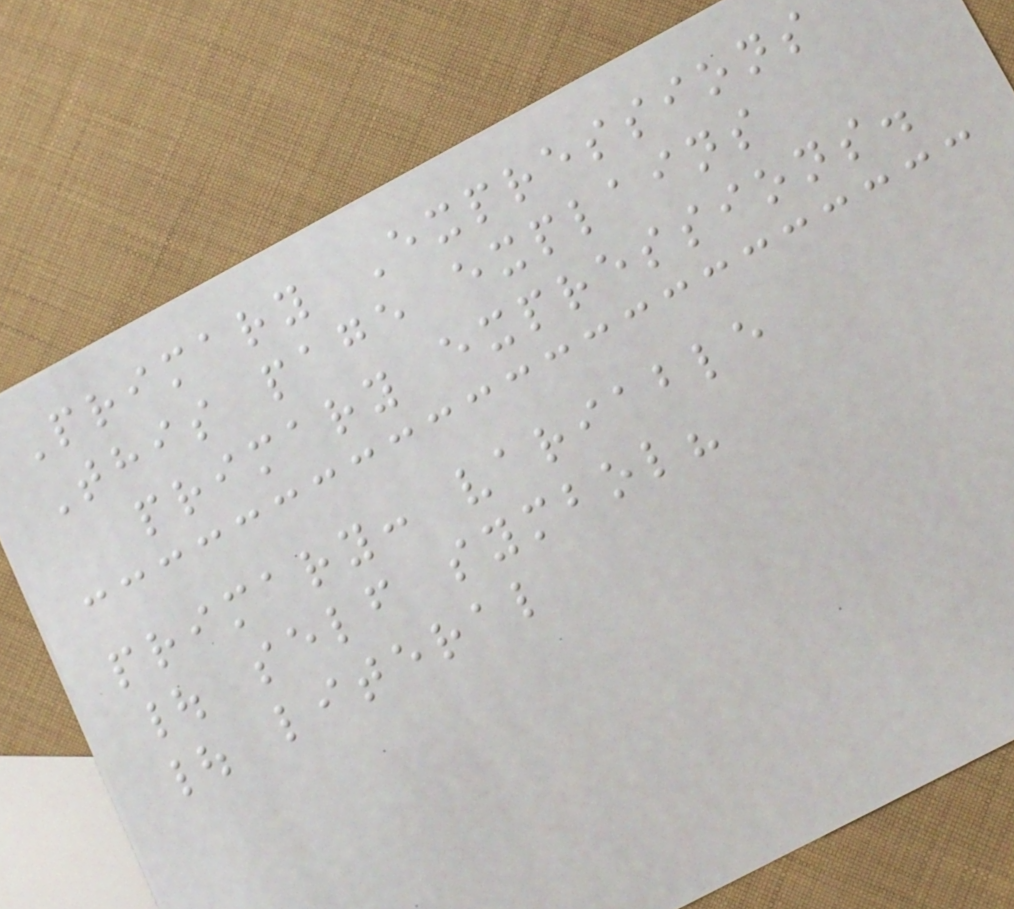Primary Expressions
This page explains
primary expressions.
primary: variable
| self symbol?
| literal
